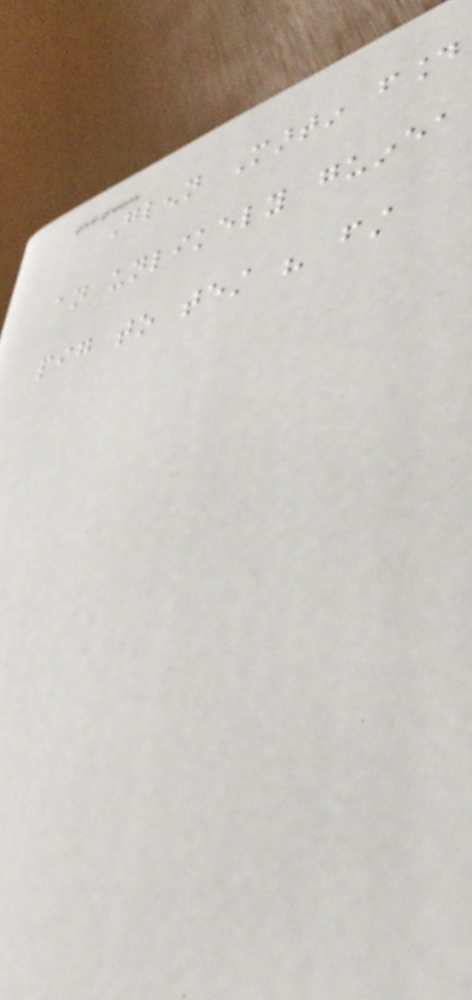Glenn Martin found
an unlikely guinea
pig to test his first
